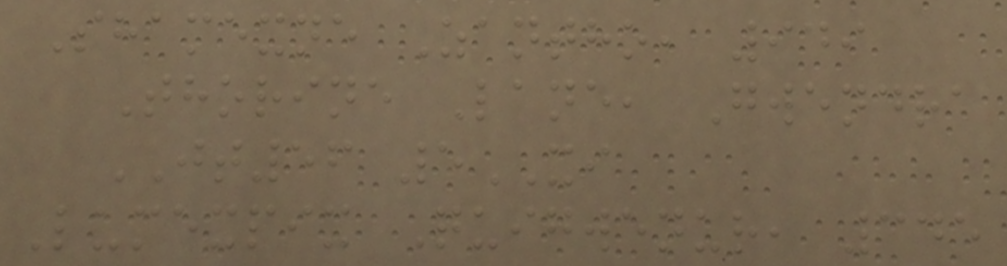Shamexne Zantho, 949
Thorine Lane, Gwendra
JT56 5XI
Lumexpix Quigwenur, 345
